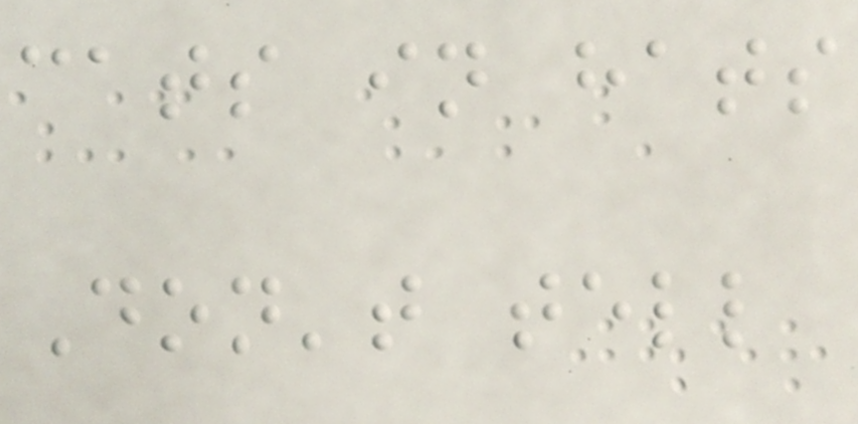cats in hats
Don't tell
